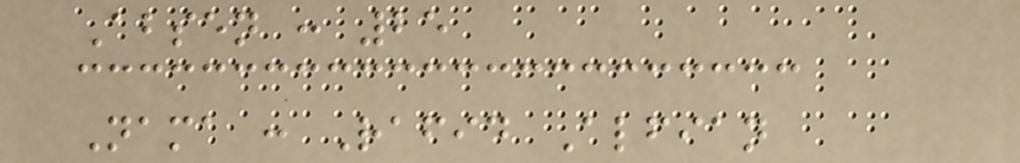Absen : 25
Nama : Rafid Alfian
